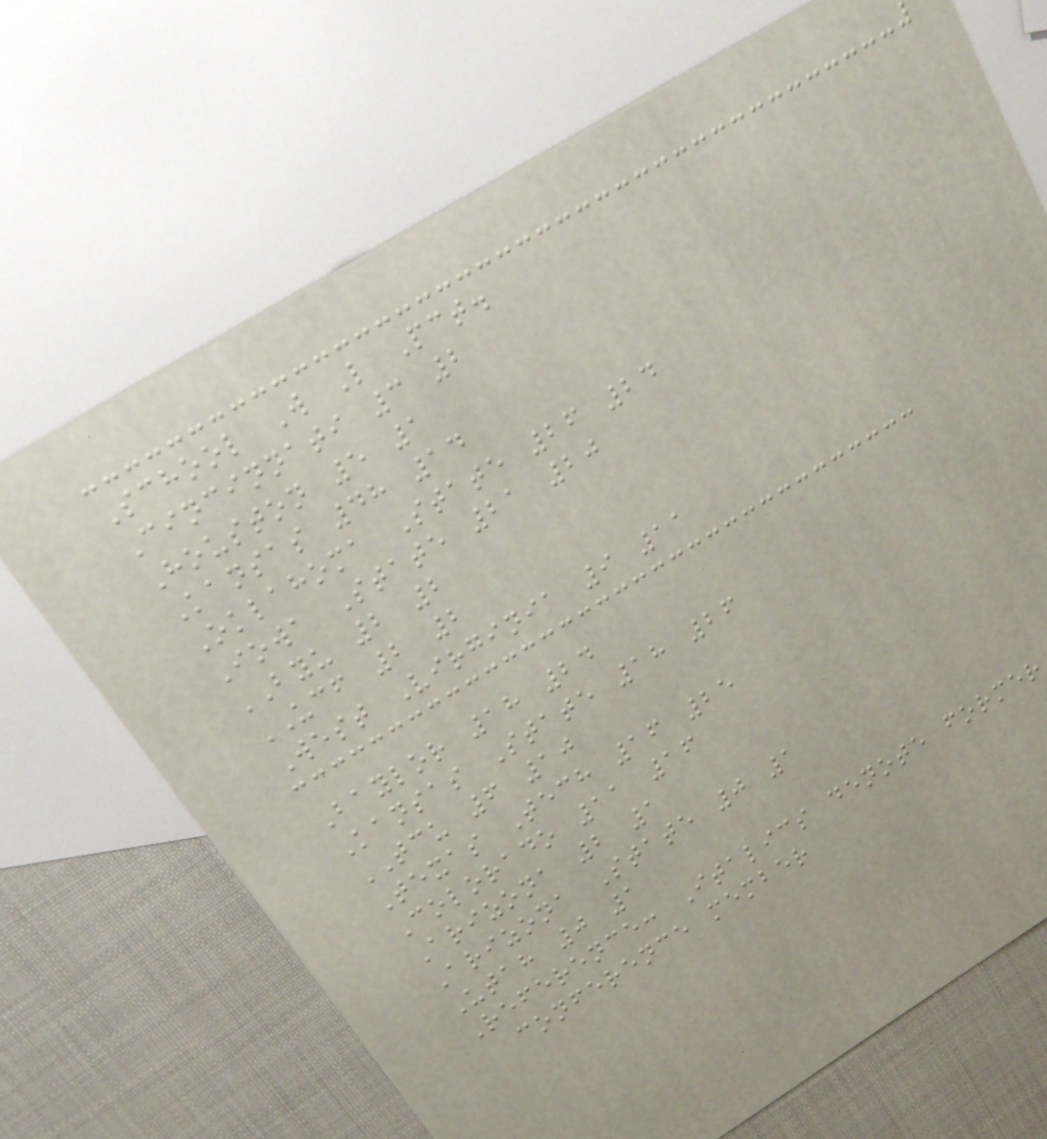School W L Pct.
Cincinnati 3 2
Houston 5 1
Kansas 48 14
Oklahoma State 26 24
Iowa State 21 20
BYU 2 2
UCF 2 2
West Virginia 9 11
Baylor 18 24
Kansas State 18 26
TCU 6 10
Texas Tech 16 25
Colorado 11 16
Arizona 2 1
Arizona State 0 1
Utah 0 1
Reference: Italics denote former
conference member
